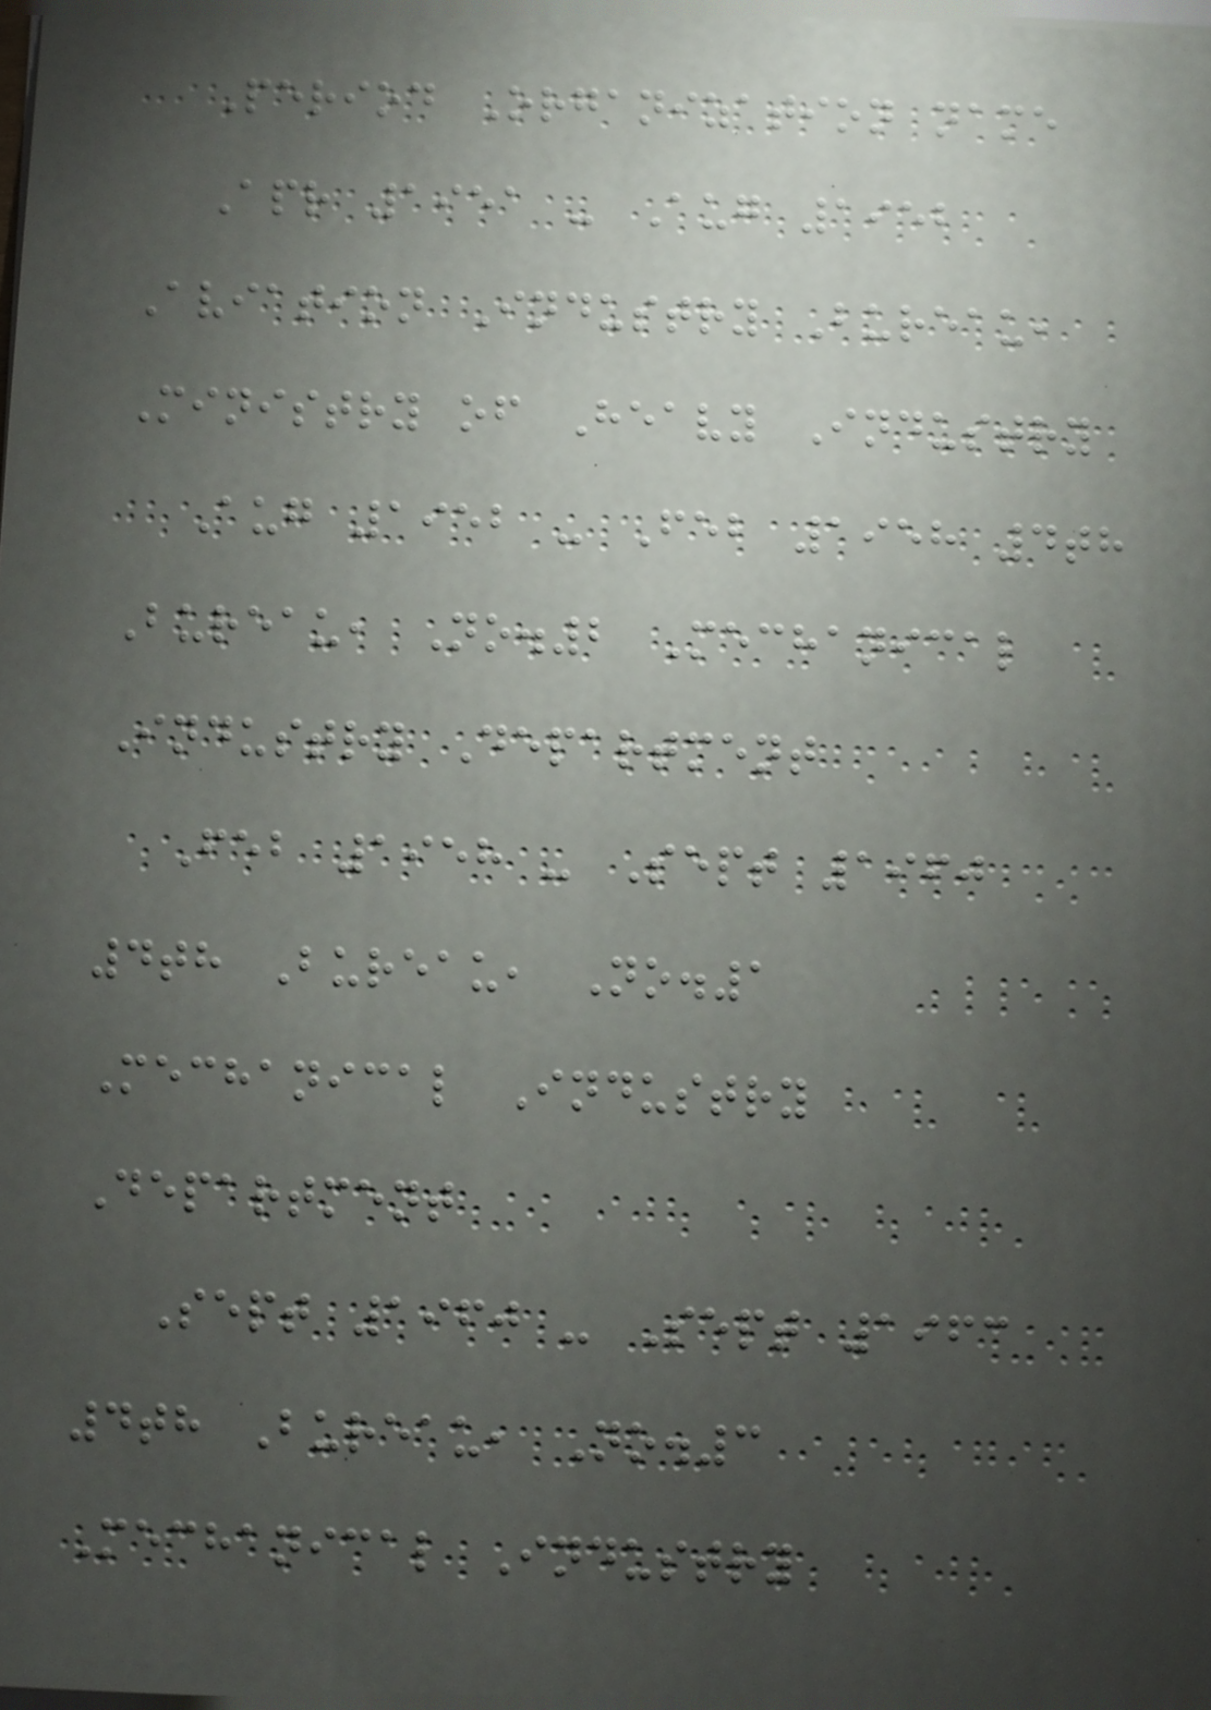Period Organization name
Apr 1951 - Aug 1952
Aviation Industry Bureau,
Ministry of Heavy Industry
Aug 1952 - Feb 1958 4th
Bureau, No.2 Mechanical
Industry Department
Feb 1958 - Sept 1960
4th Bureau, No.1
Mechanical Industry
Department
Sept 1960 - Sept 1963
4th Bureau, No.3
Mechanical Industry
